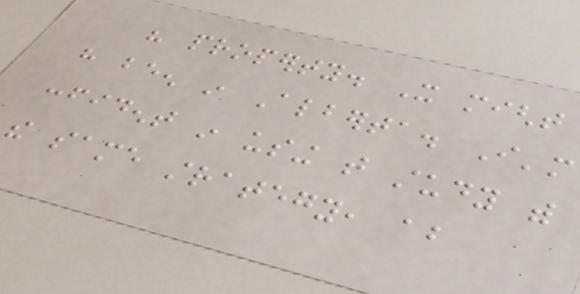his property. It might
have been in Alberta. I'm
confident in using that study with
the same strategy, about
